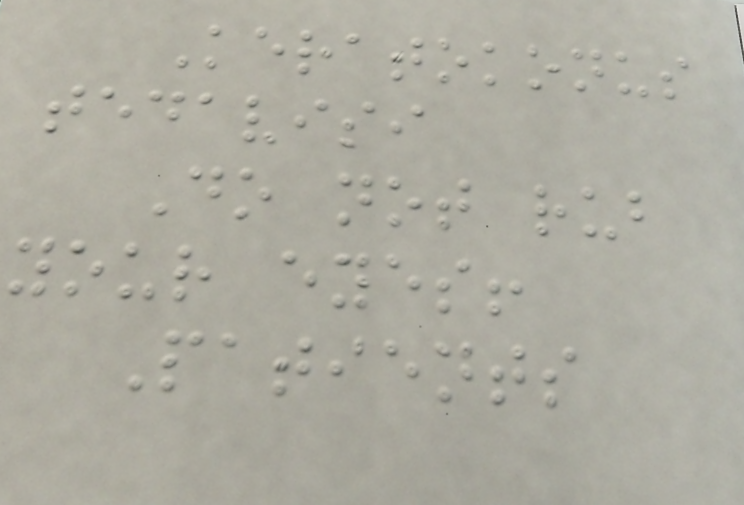Keratokonus
tedavisi
Do not rub
your eyes!
Patients
